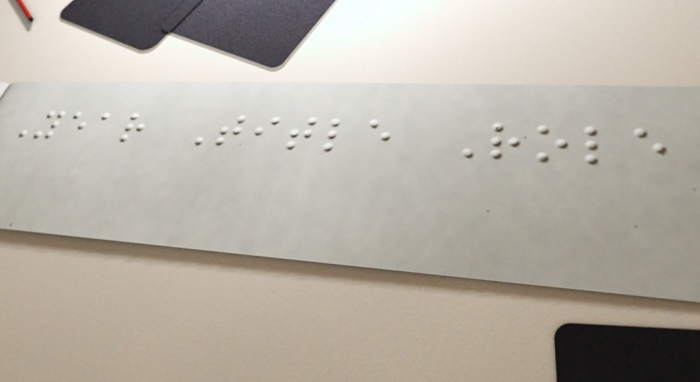Year Title Role
